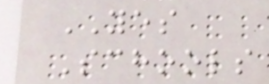YES
Schools
